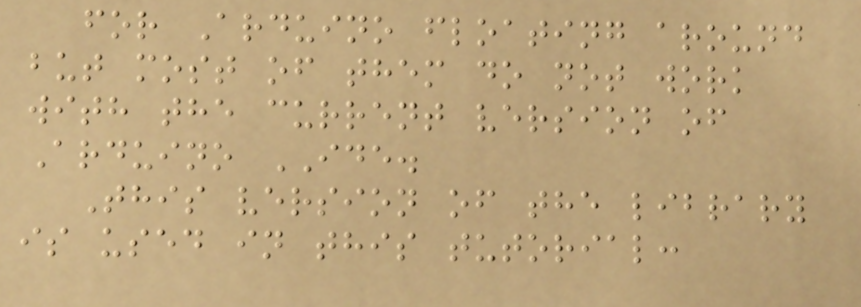for Arduino floating around
but most of them do not work
with the current version of
Arduino IDE.
This version of the library
is used in this tutorial:
